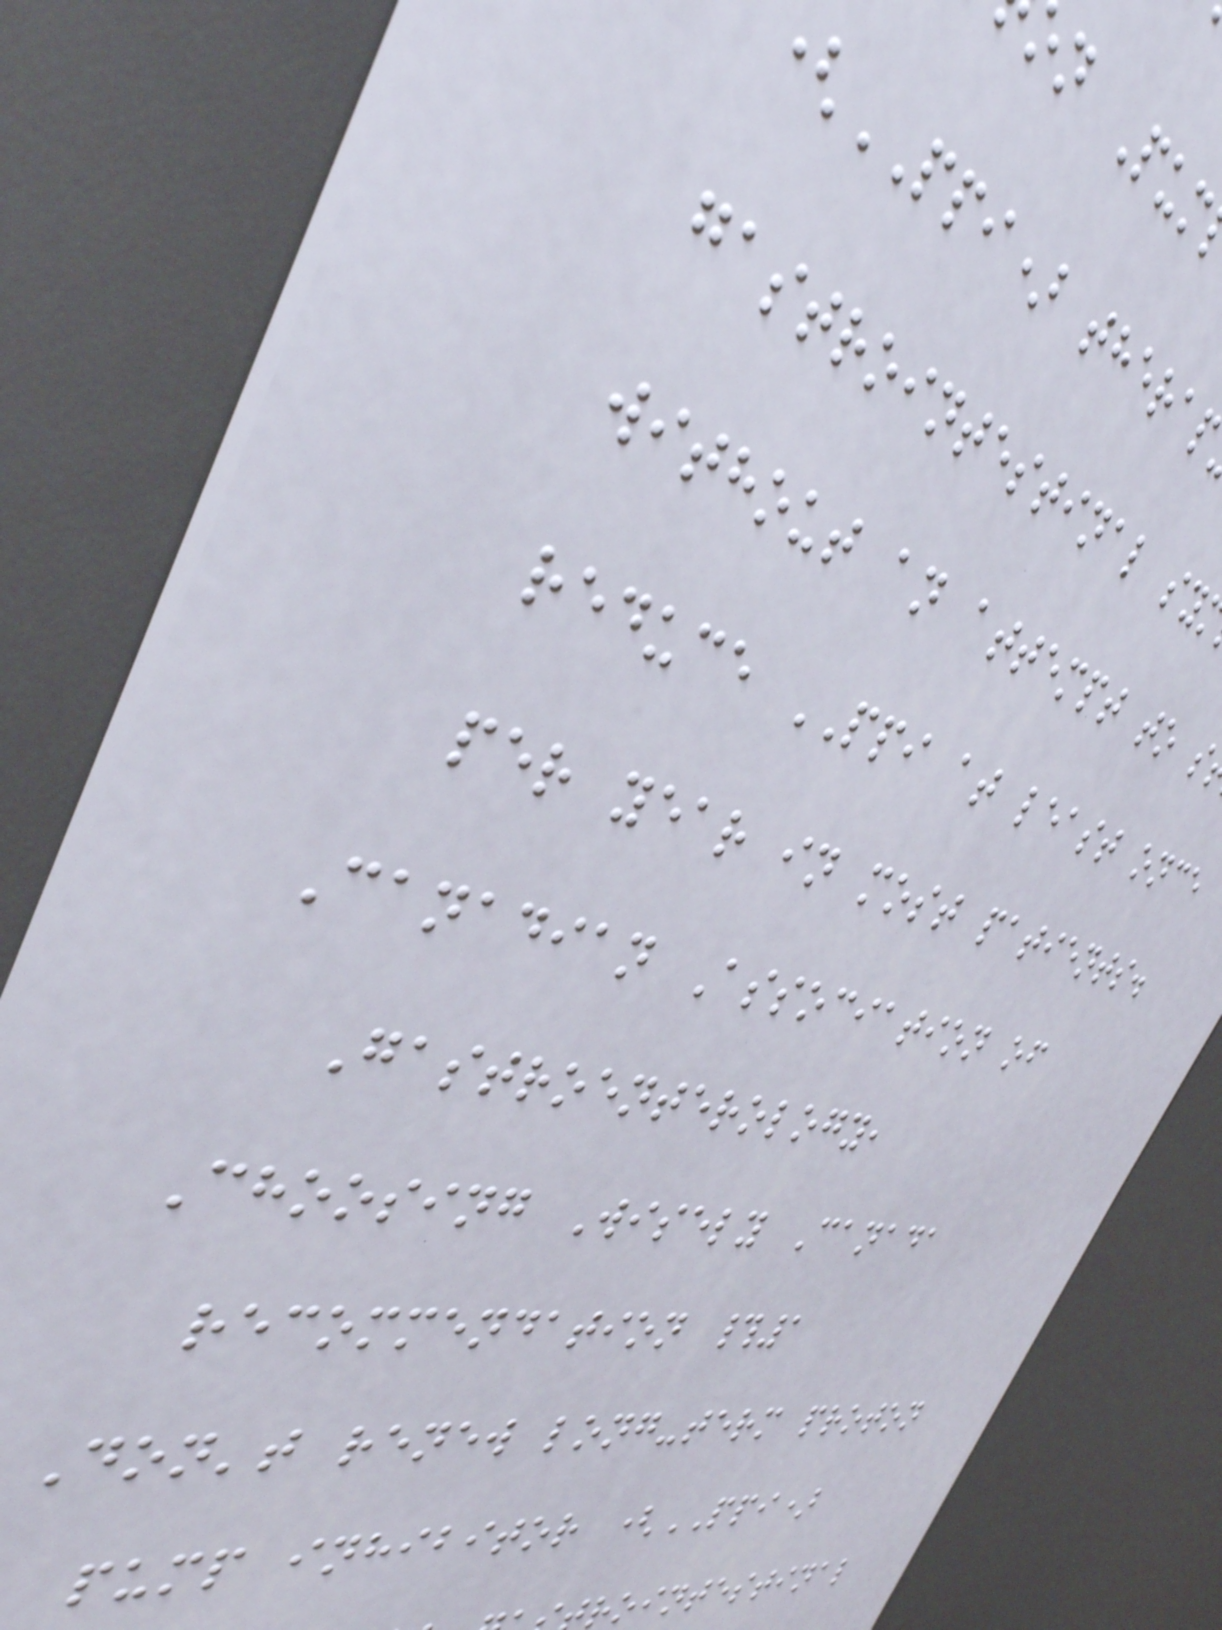on Pum
PPI) therap
gastrointestinal sy
without an attempt to s
reduce PPI at least once
per year in most patients.
Canadian Association of
Gastroenterology,
Choosing Wisely Canada
recommendation #1
Don't renew long-term proton
pump inhibitor (PPI)
rointestinal
